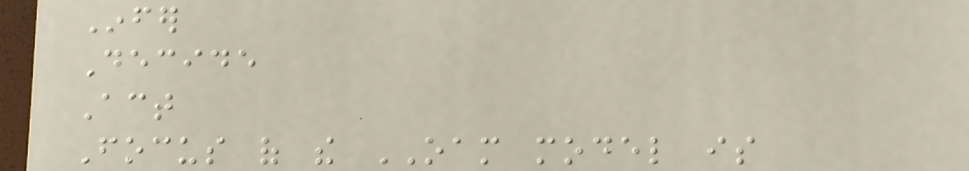Infer
Decide
Act
Focus of the OAM model is
